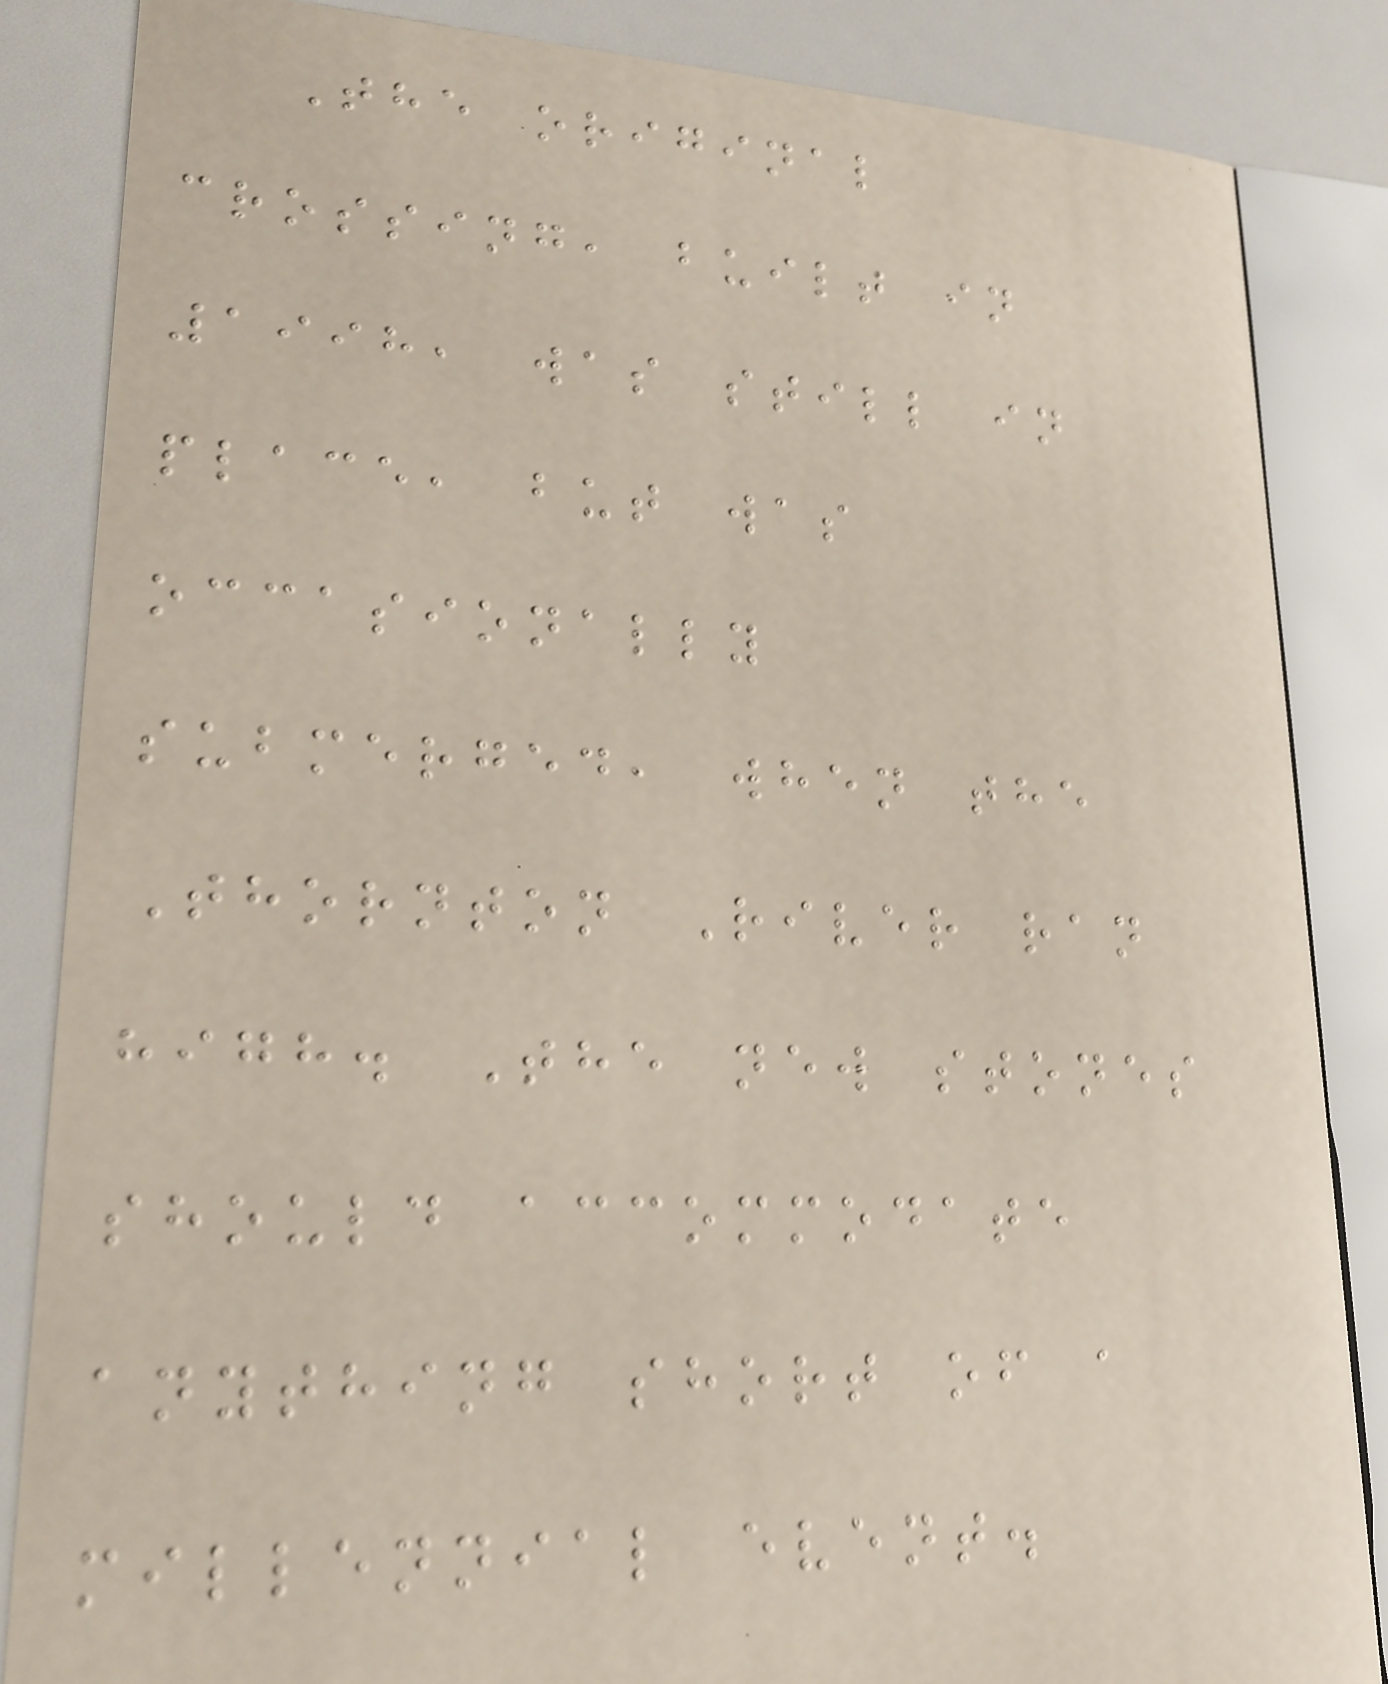The original
crossing, built in
1998, was still in
place, but was
occasionally
submerged, when the
Thornton River ran
high. The new stones
should accommodate
anything short of a
millennial event.
